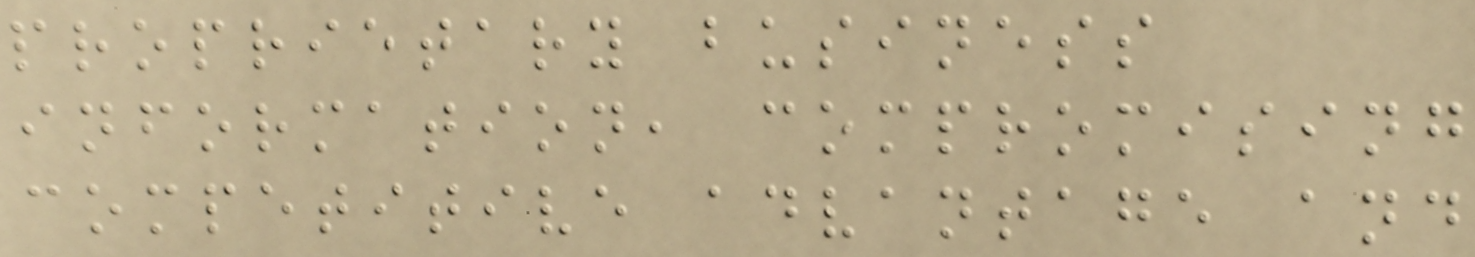proprietary business
information, compromising
competitive advantage and
